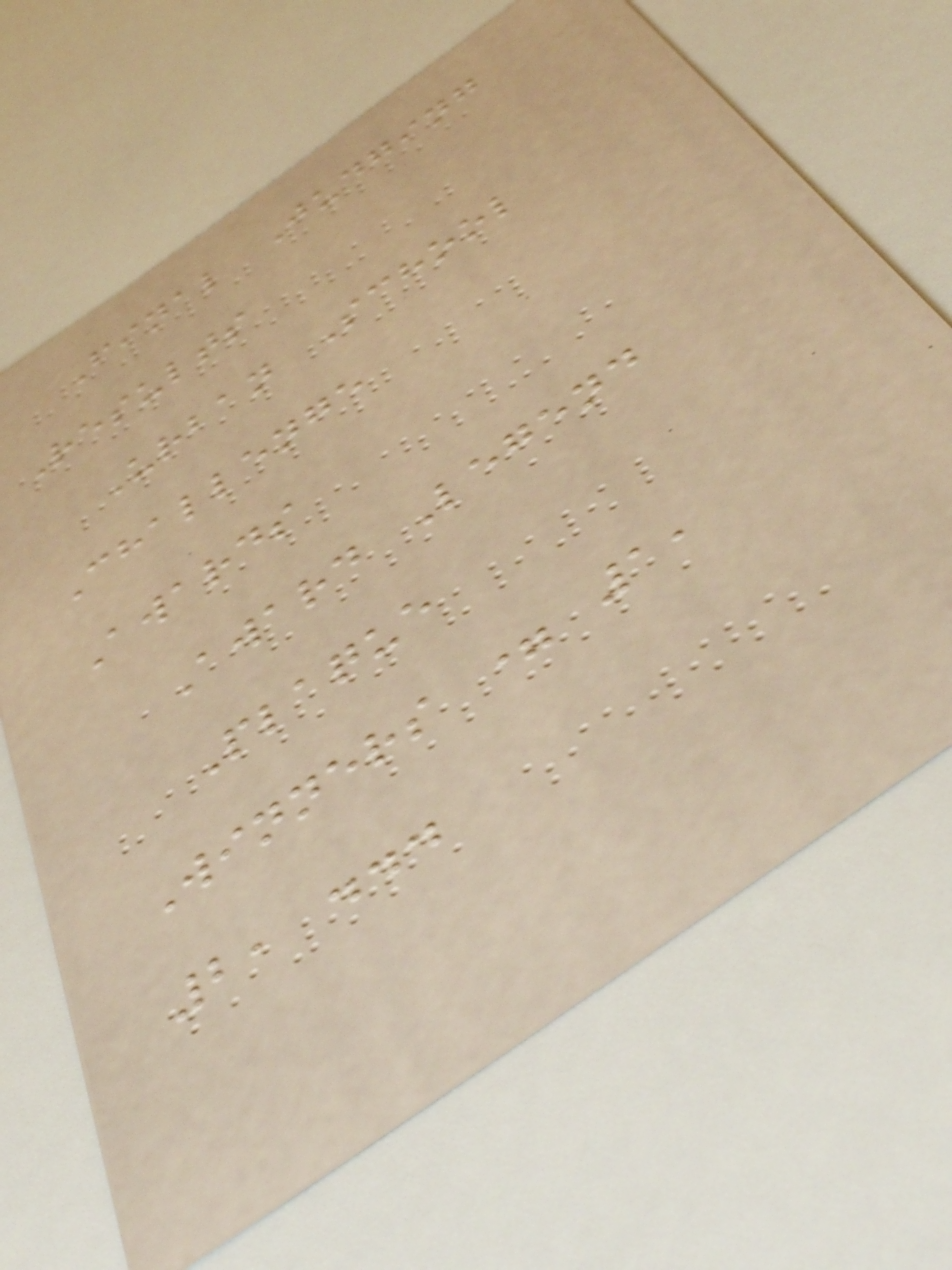Final Judging
Results
Urban School
Challenge
Awards
Award Legend
Plaque
Winners = 1,
2, ...
